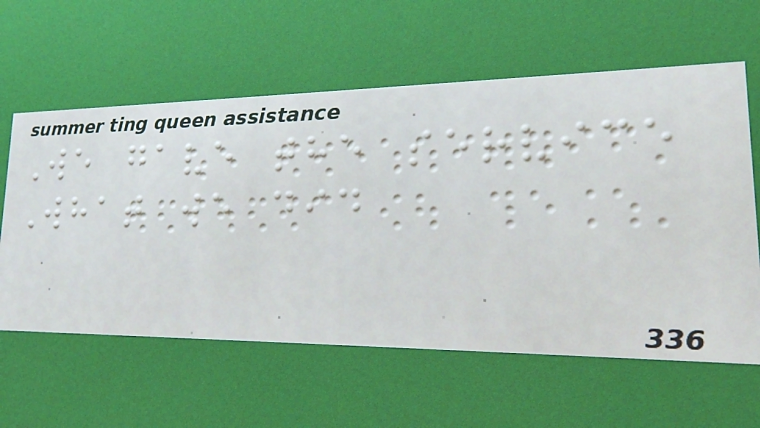We gave the service
What we did
